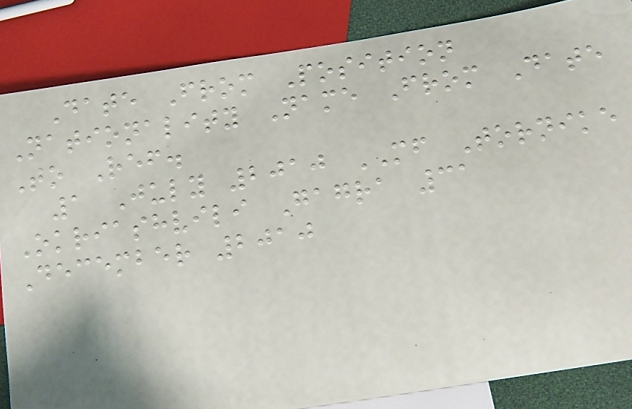Date From Position
Nationality Name From Date
To Ref.
1 July 2010 MF Tornike
Okriashvili Gagra 31
December 2010
